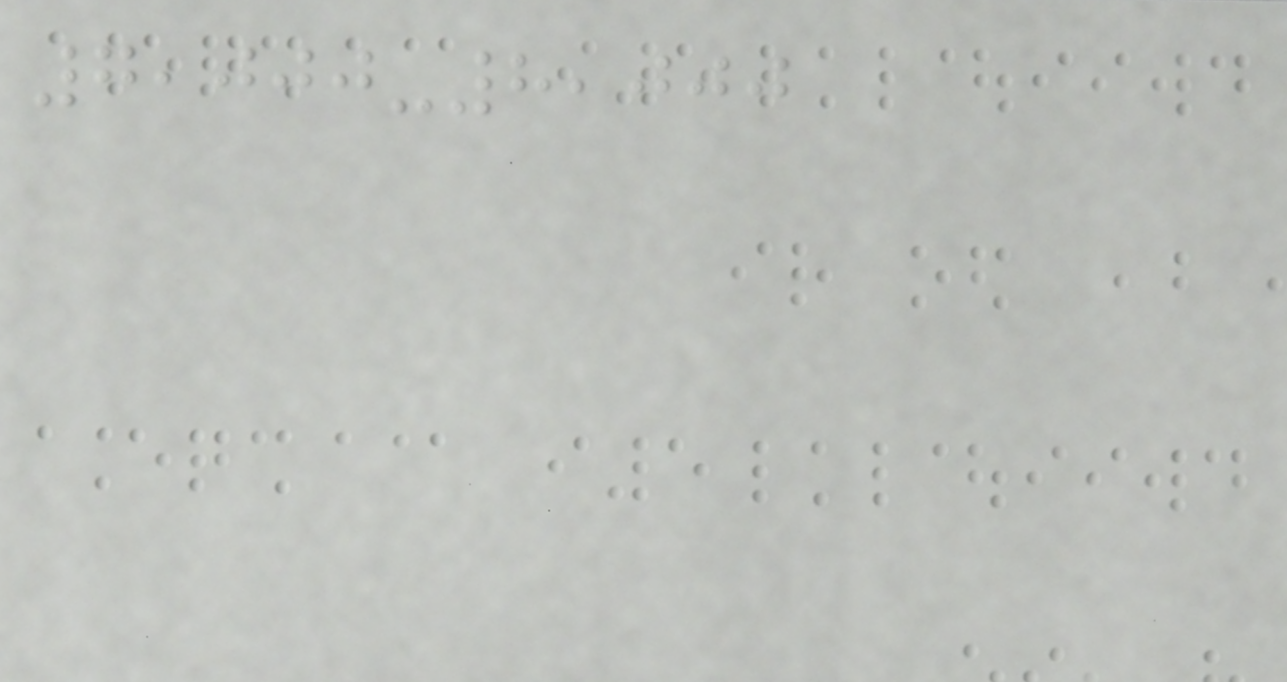7,000-8,000
